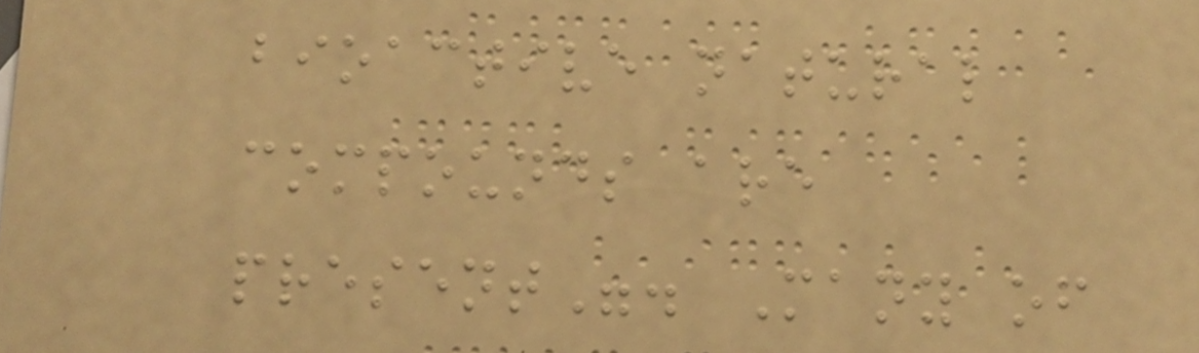bioactive natural
compounds are
present". Many of
